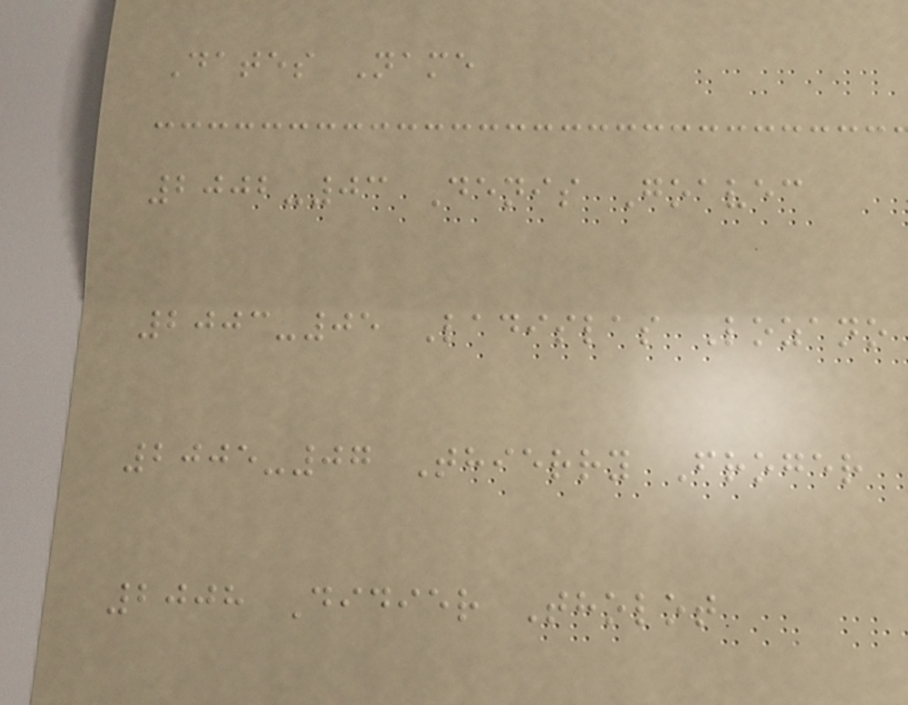Dates Name
2002-03 Denis Goavec
2003-05 Ladislas Lozano
2005-07 Thierry Froger
2008 Didier Tholot
